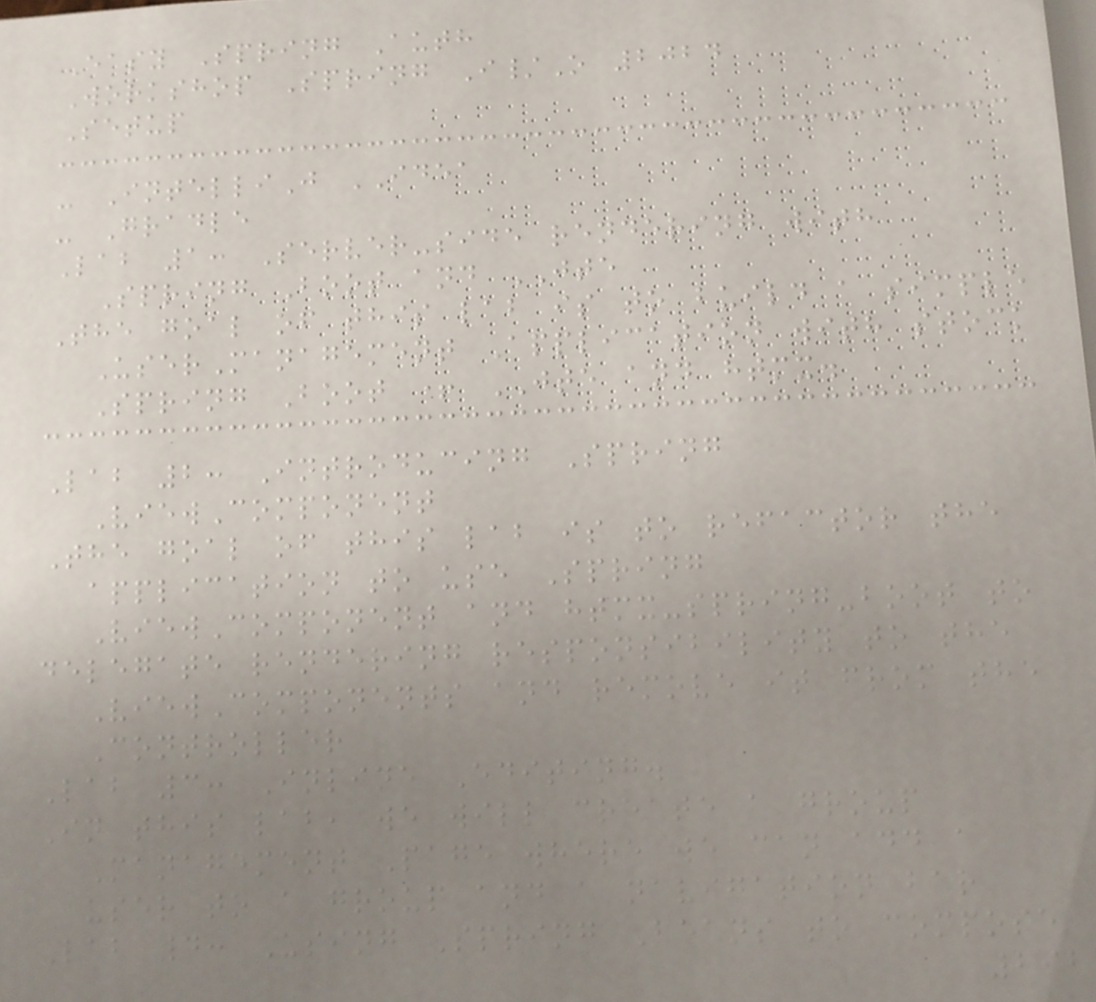Easy Spring Auth
Workshop Spring I/O 2024
Setup
- IntelliJ IDEA
- Gradle
Lab 1: Server-side rendering with
Spring Boot and JTE
The goal of this lab is to build a simple
UserManagement Application with stock
Spring Boot + JTE and htmx.
Lab 2: Introducing Spring
ViewComponent
The goal of this lab is to refactor the
application to use Spring
ViewComponent and htmx-spring-boot to
delegate rendering responsibility to the
ViewComponents and remove it from the
Controller
Lab 3: Inline Editing.
In this lab, we will create a group
Management Page where we can add a
user to a group and a navigation bar
Lab 4: Using Spring Beans to compose
292
